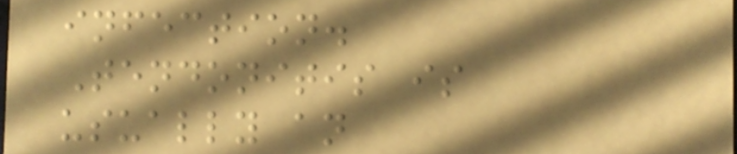infection.
Tendonitis is
usually an
